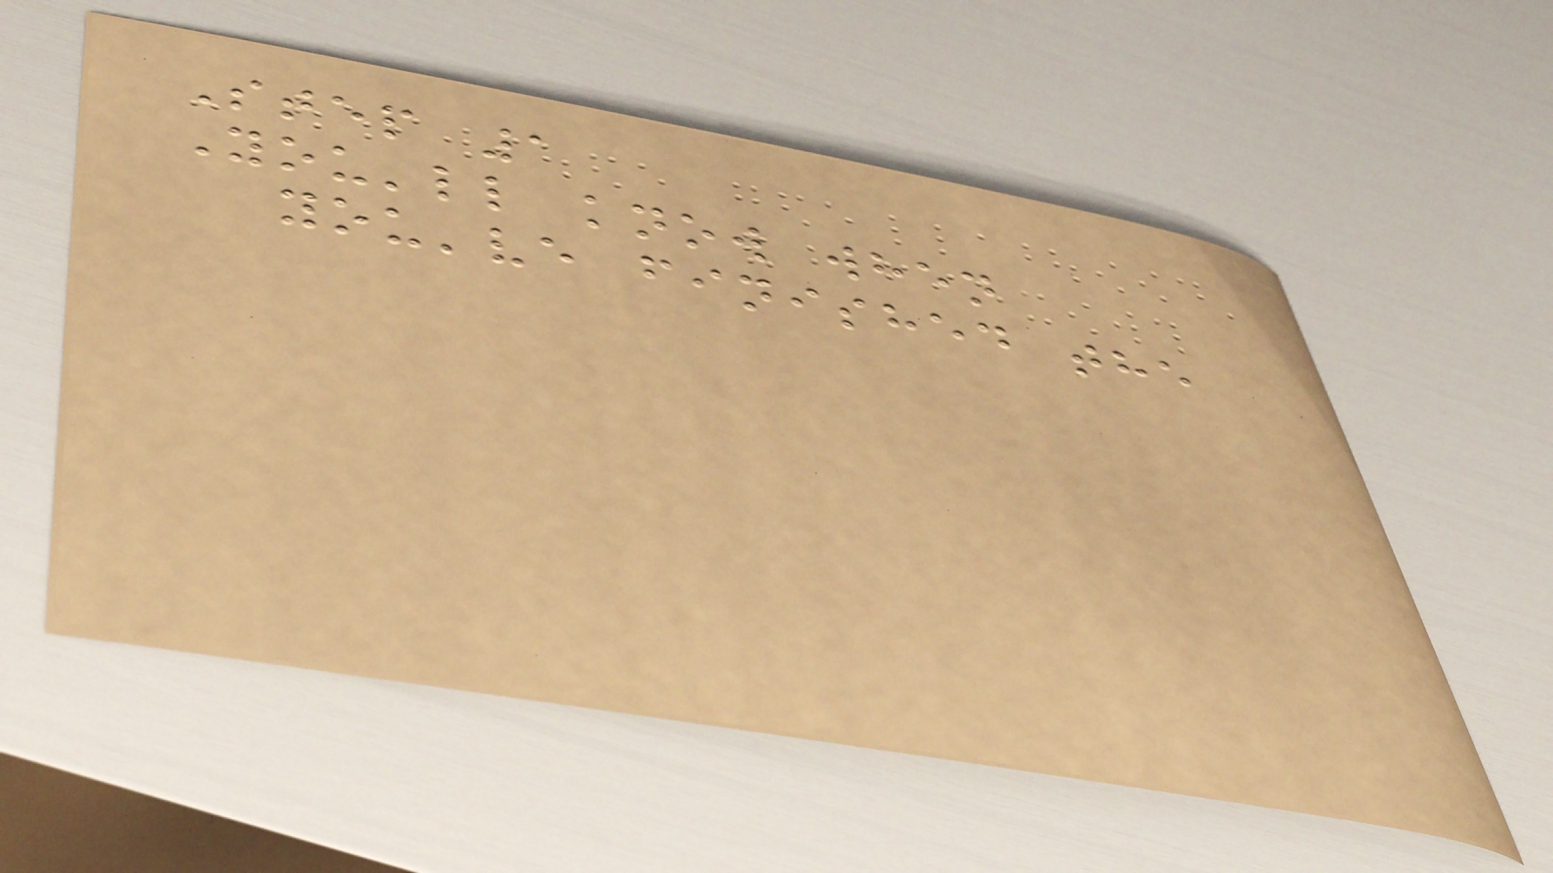Step 1
You'll know when
you've finished the
